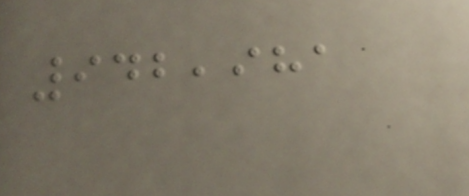942,981
